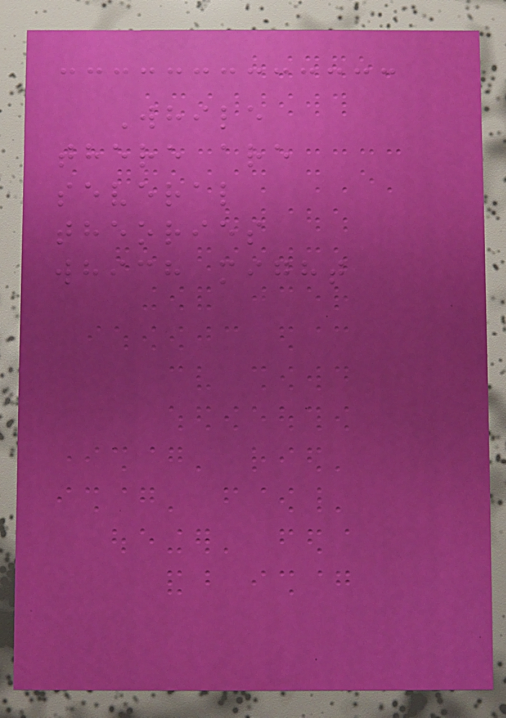While
there are
several
theories
which might
